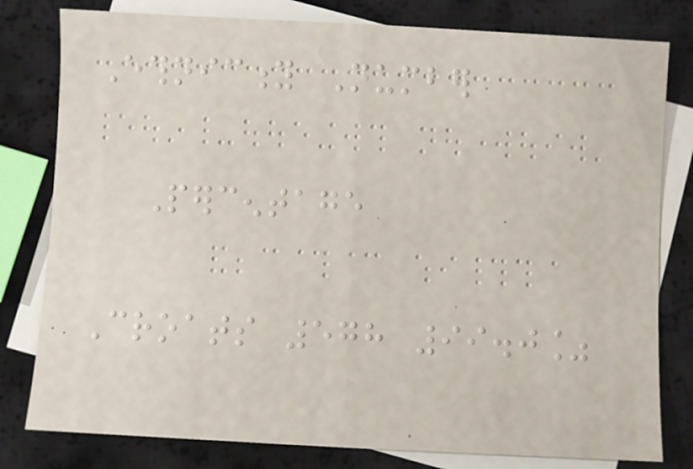Ethnicity Number
Percentage
Croats 578 99.0%
